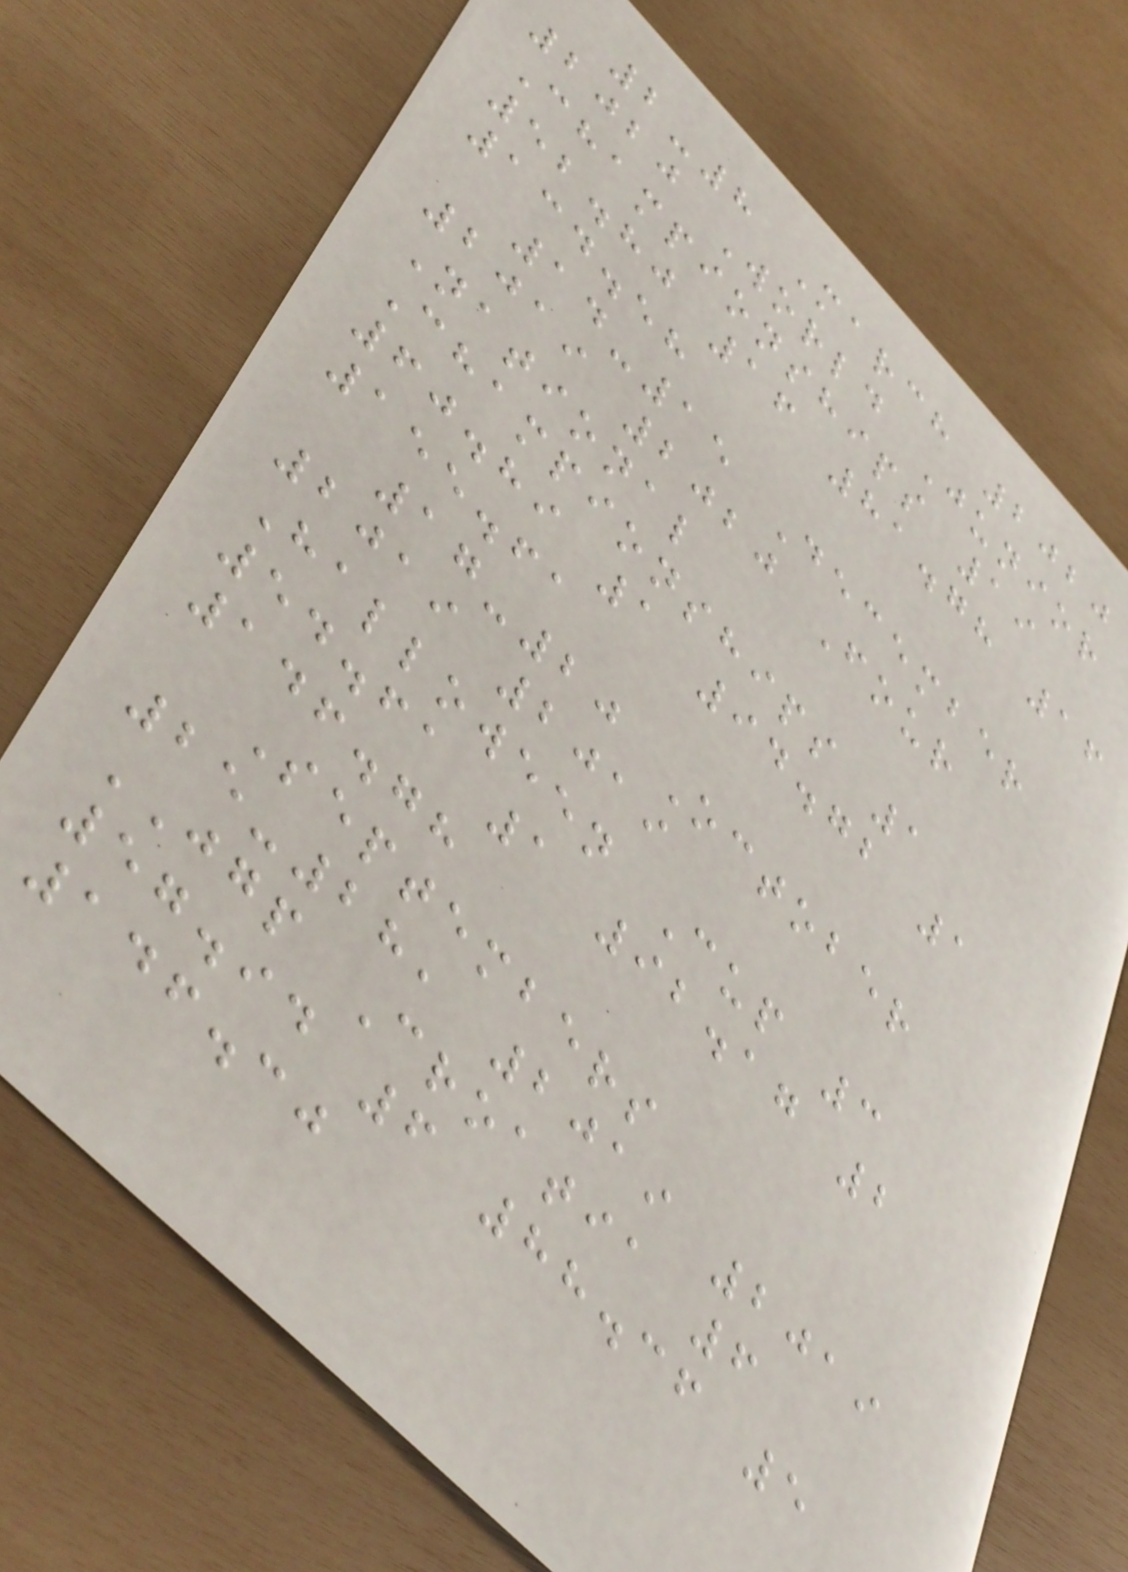2-8 March 2020
2020 World Junior
Championships 19
52.80 16 81.78 16
134.58
14-15 December
2019 2020 Four
National
Championships 1
60.89 1 94.72 1
155.61
17-20 October
2019 2019
Halloween Cup 3
54.61 1 92.17 2
146.78
Septembers
25-28, 2019 2019
JGP Croatia 6
57.94 6 88.36 5
146.30
